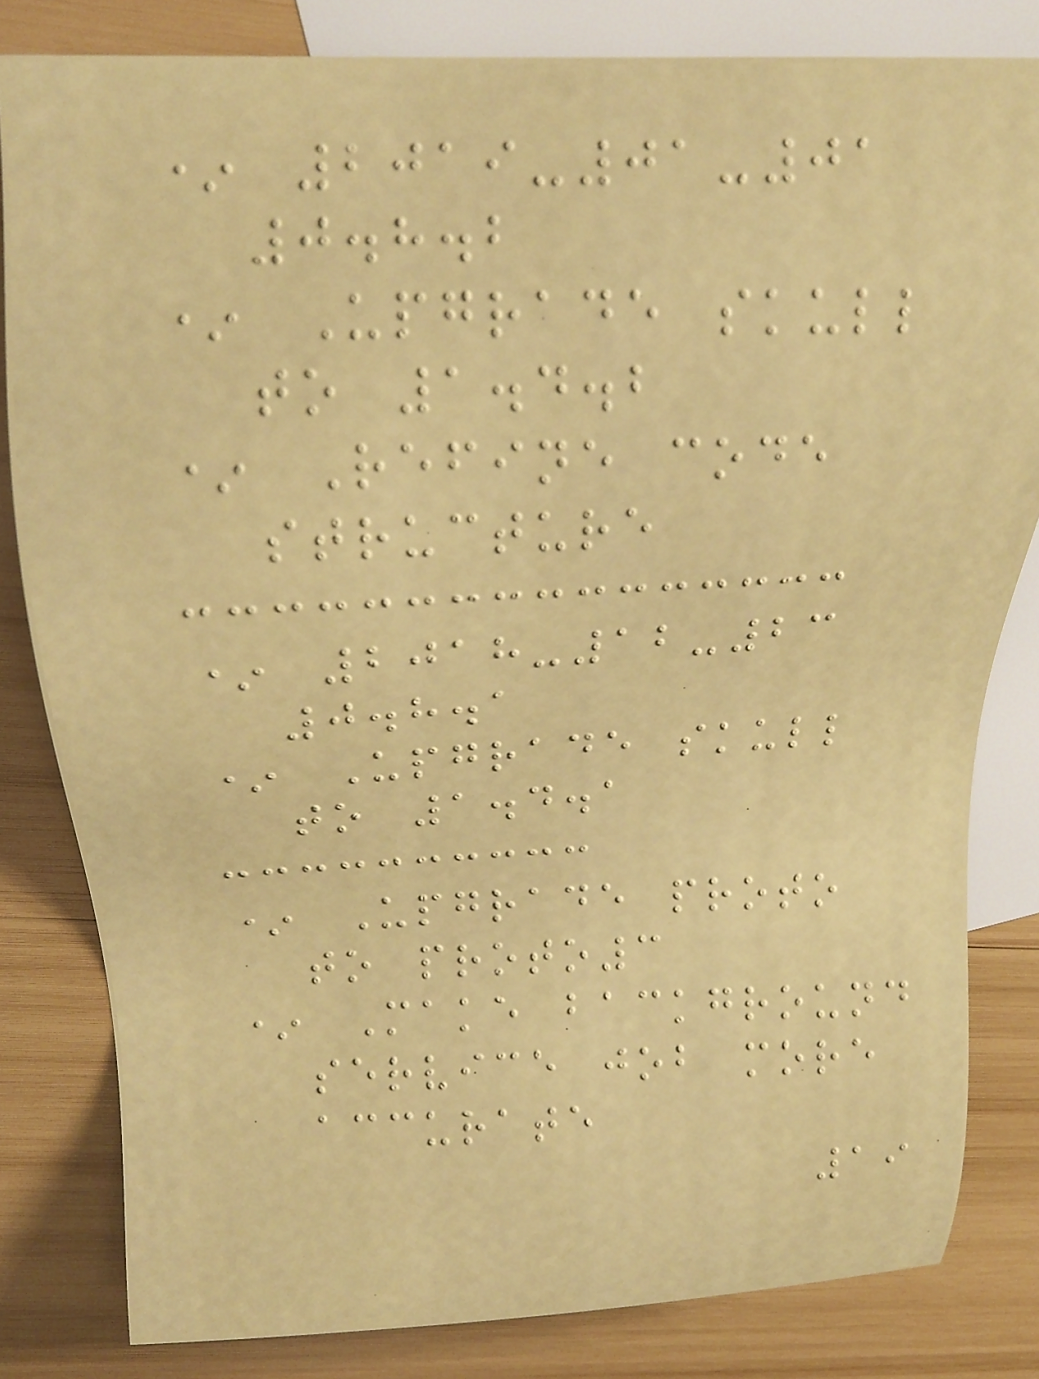* 2019-01-01
0.8.2
* Upgrade skull
to 1.4.2
* Refine code
structure
* 2018-12-23
0.8.1
* Upgrade skull
to 1.4.1
* Upgrade proto
to proto3
* Make background
service job more
accurate
19
